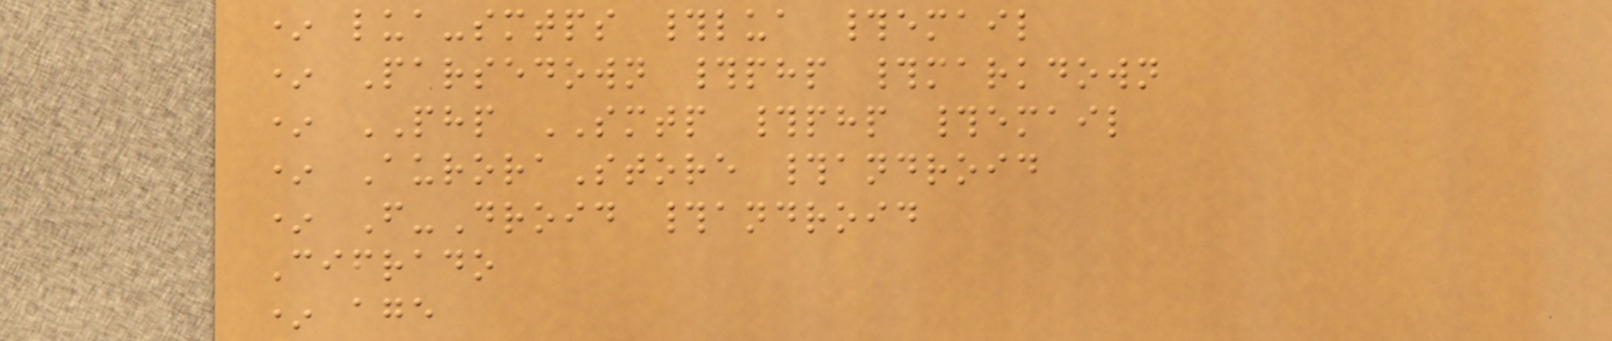* lua-smtps #lua #email
* Parsedown #php #markdown
* PHP SMTP #php #email
* AuroraStore #android
* F-Droid #android
Cifrado
* age
